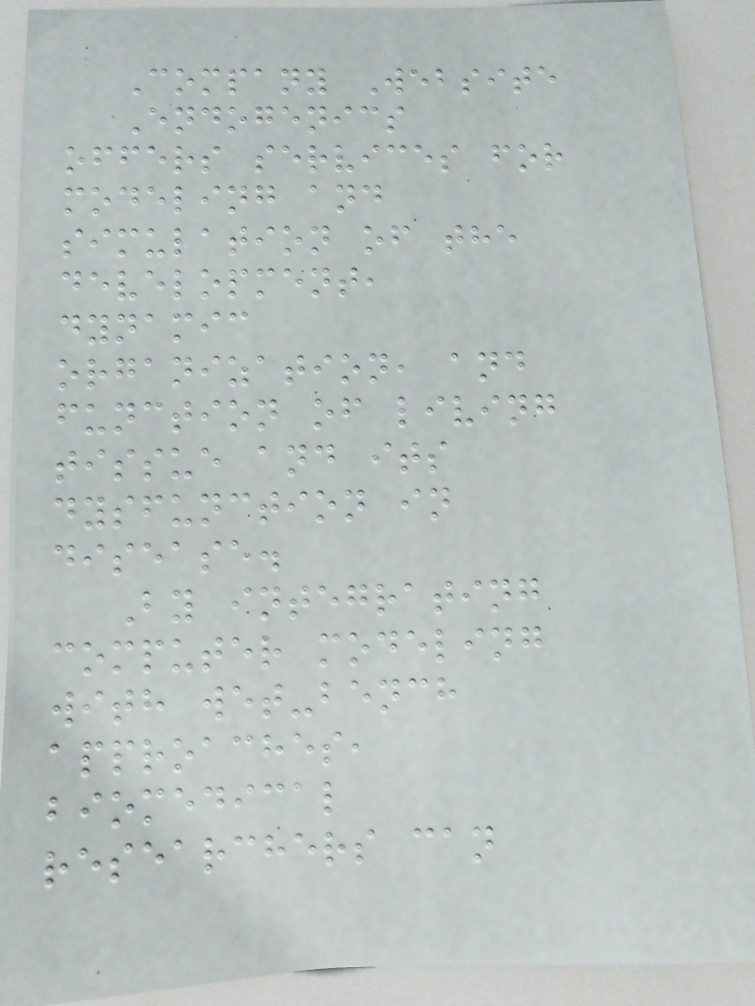Company Website
Endogenics
offers services for
modeling and
simulation of the
development,
dynamic
organization, and
function of living
tissue and its
dysfunction in
disease.
By integrating
computer modeling
with wet-bench
approaches,
biomedical
researchers can
